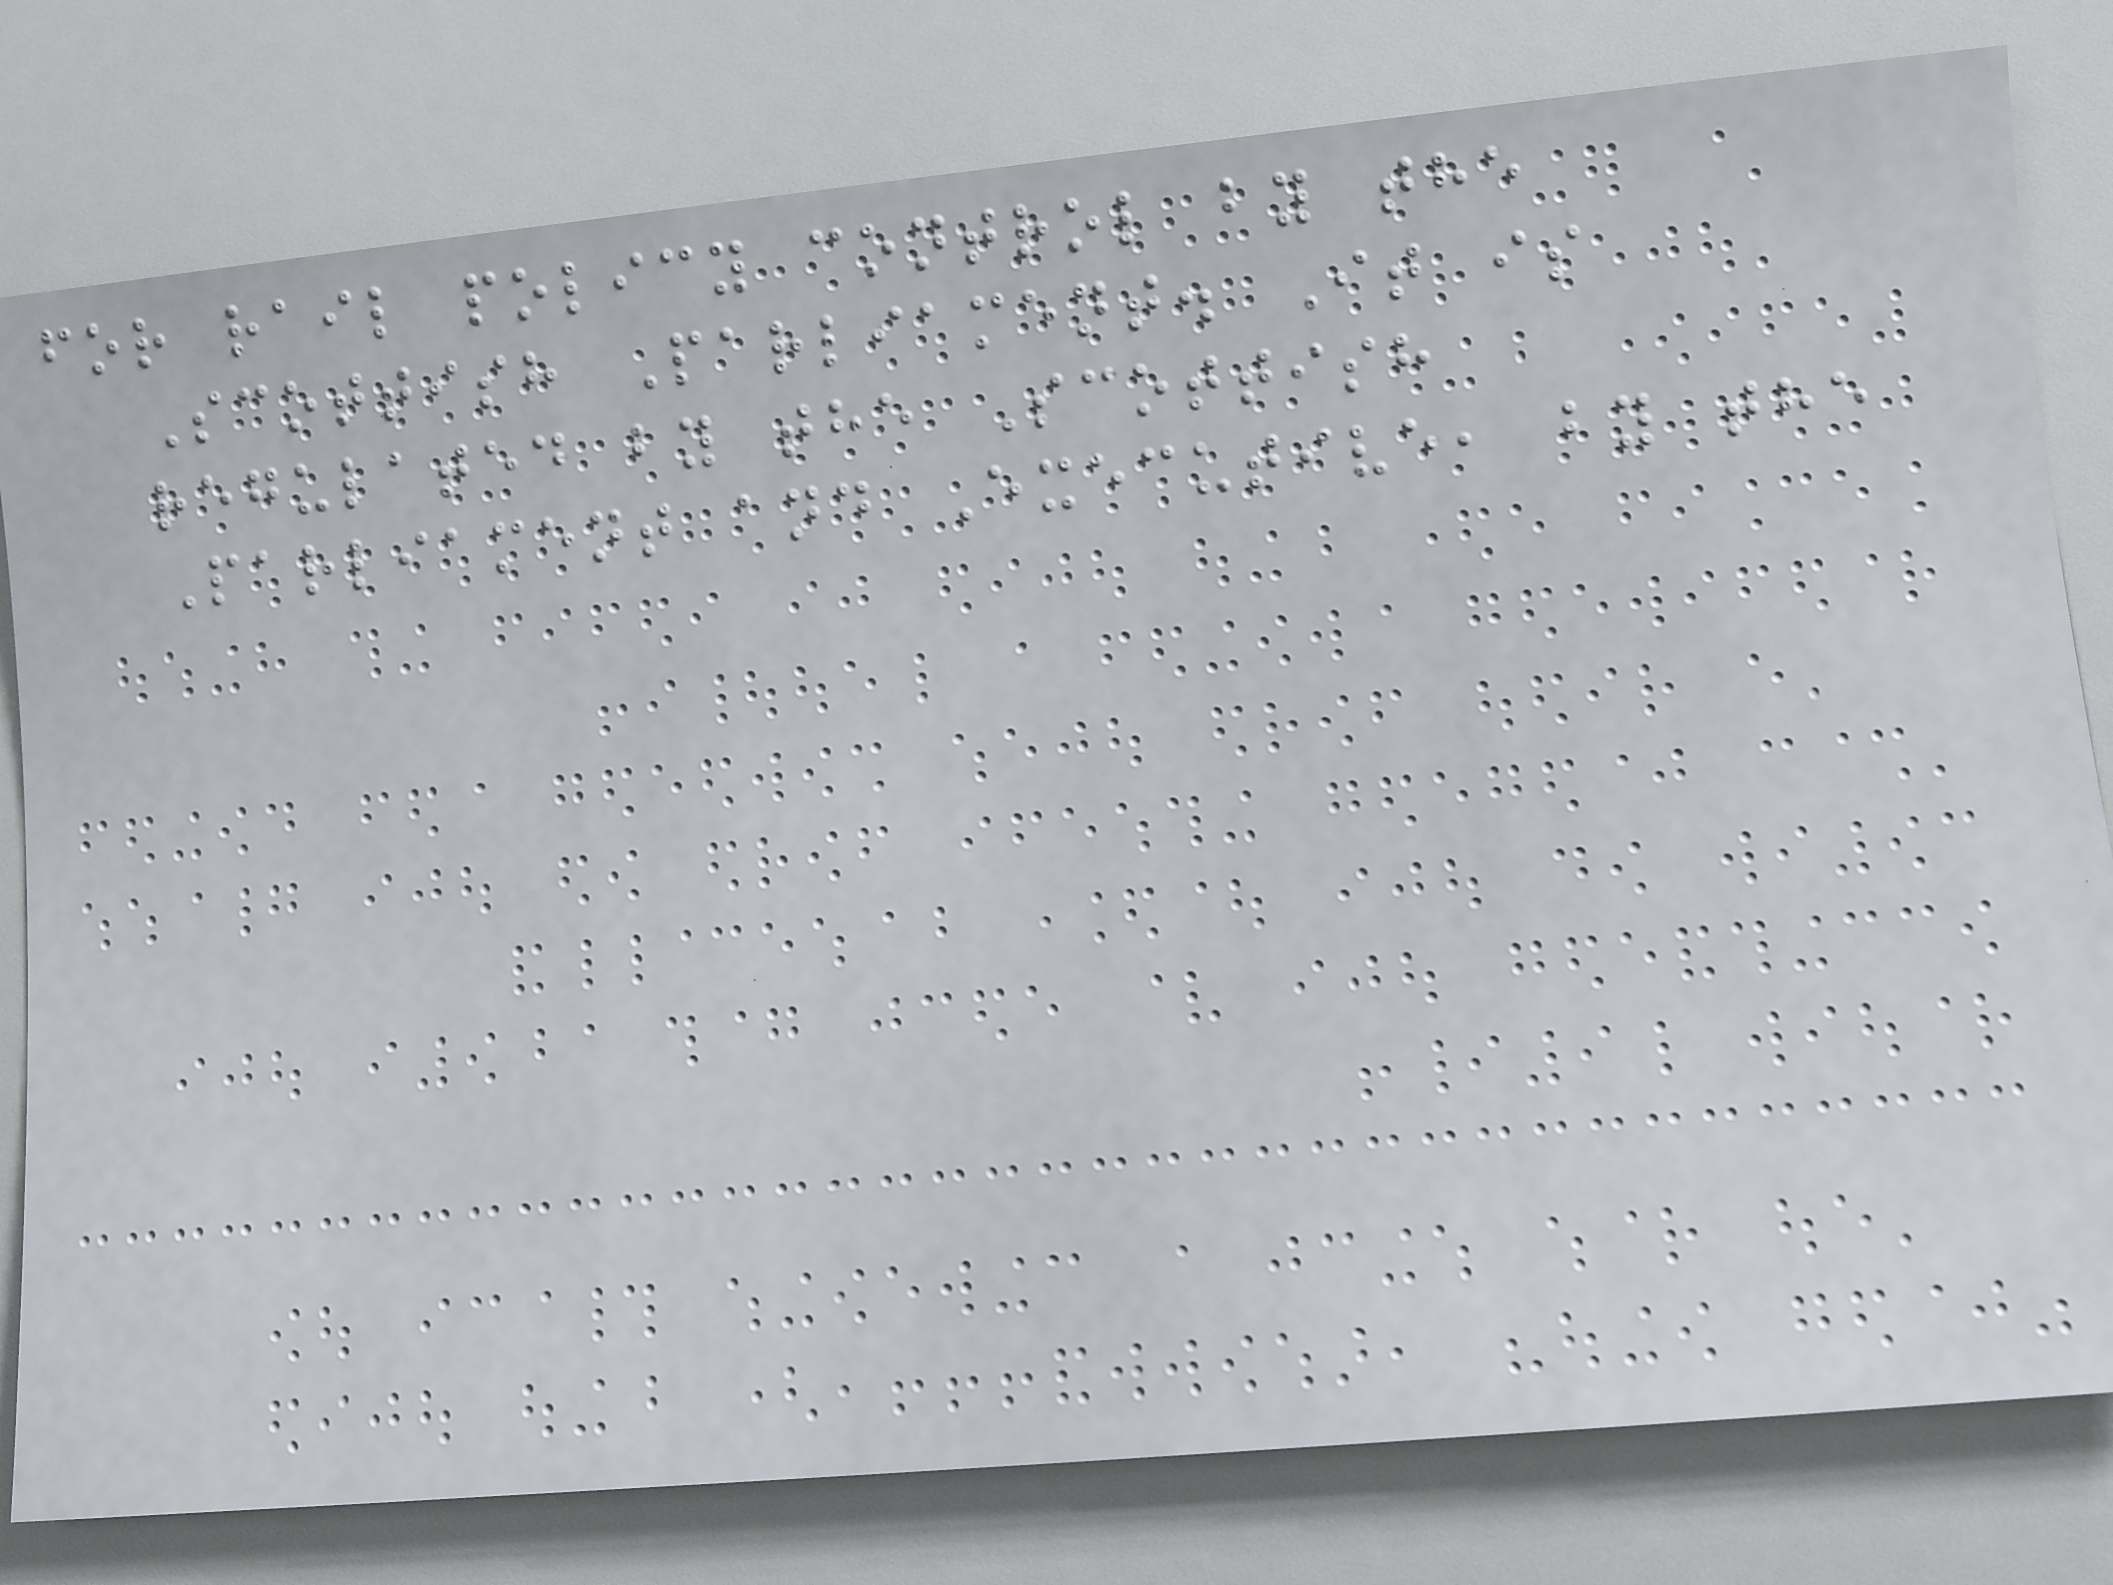for rail policy control by the
Scottish Parliament. It is
regulated by the Scottish
Parliament and Executive, by the
